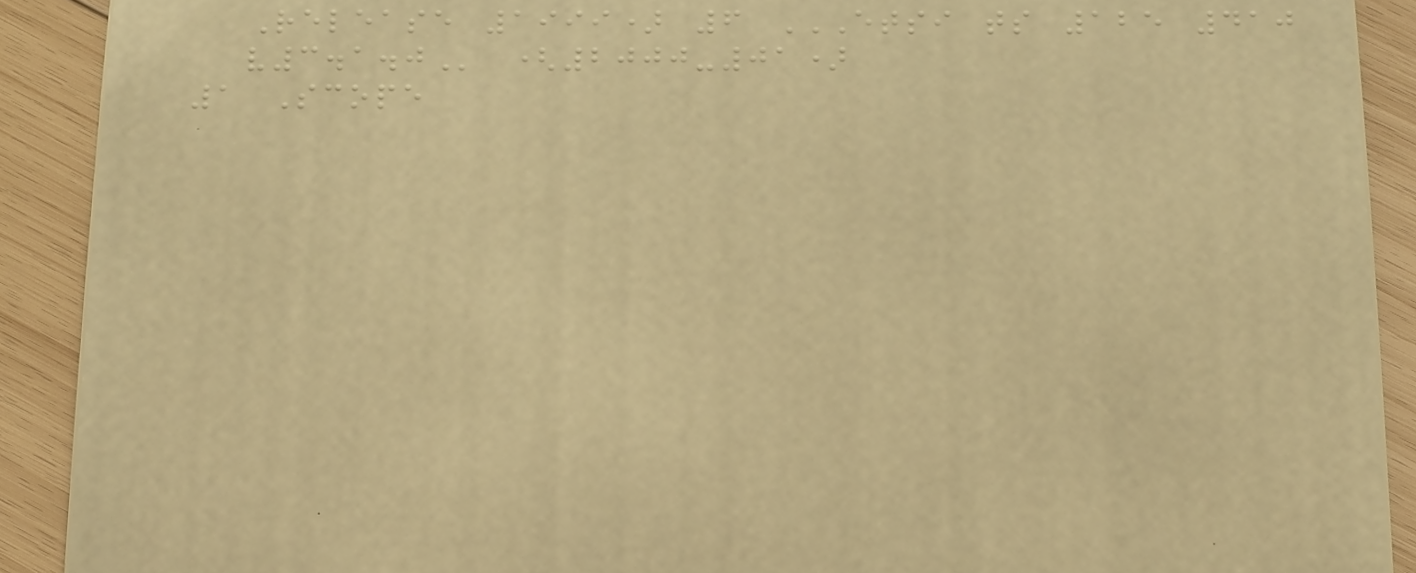Release 1999) 6 ETSI TS 125 410
V3.1.0 (2000-01)
1 Scope
